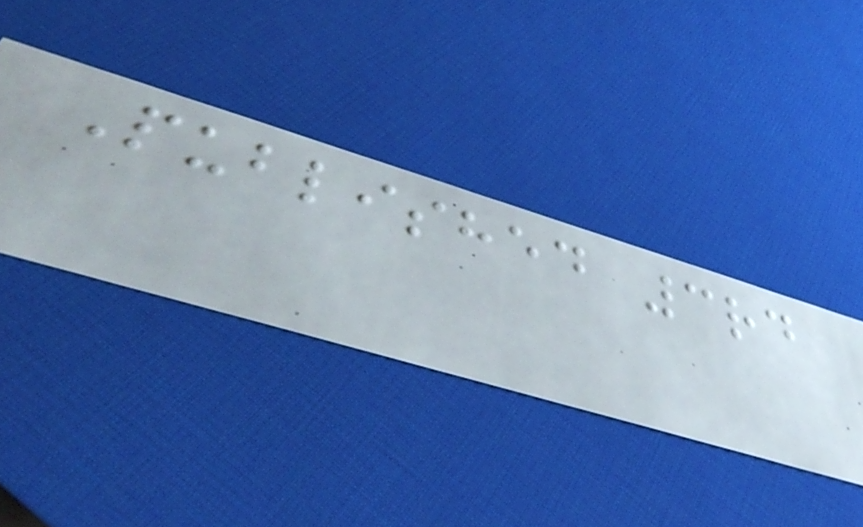Published 3rd
